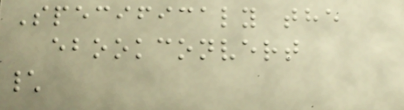Specificaly the
ebookconvert
\
